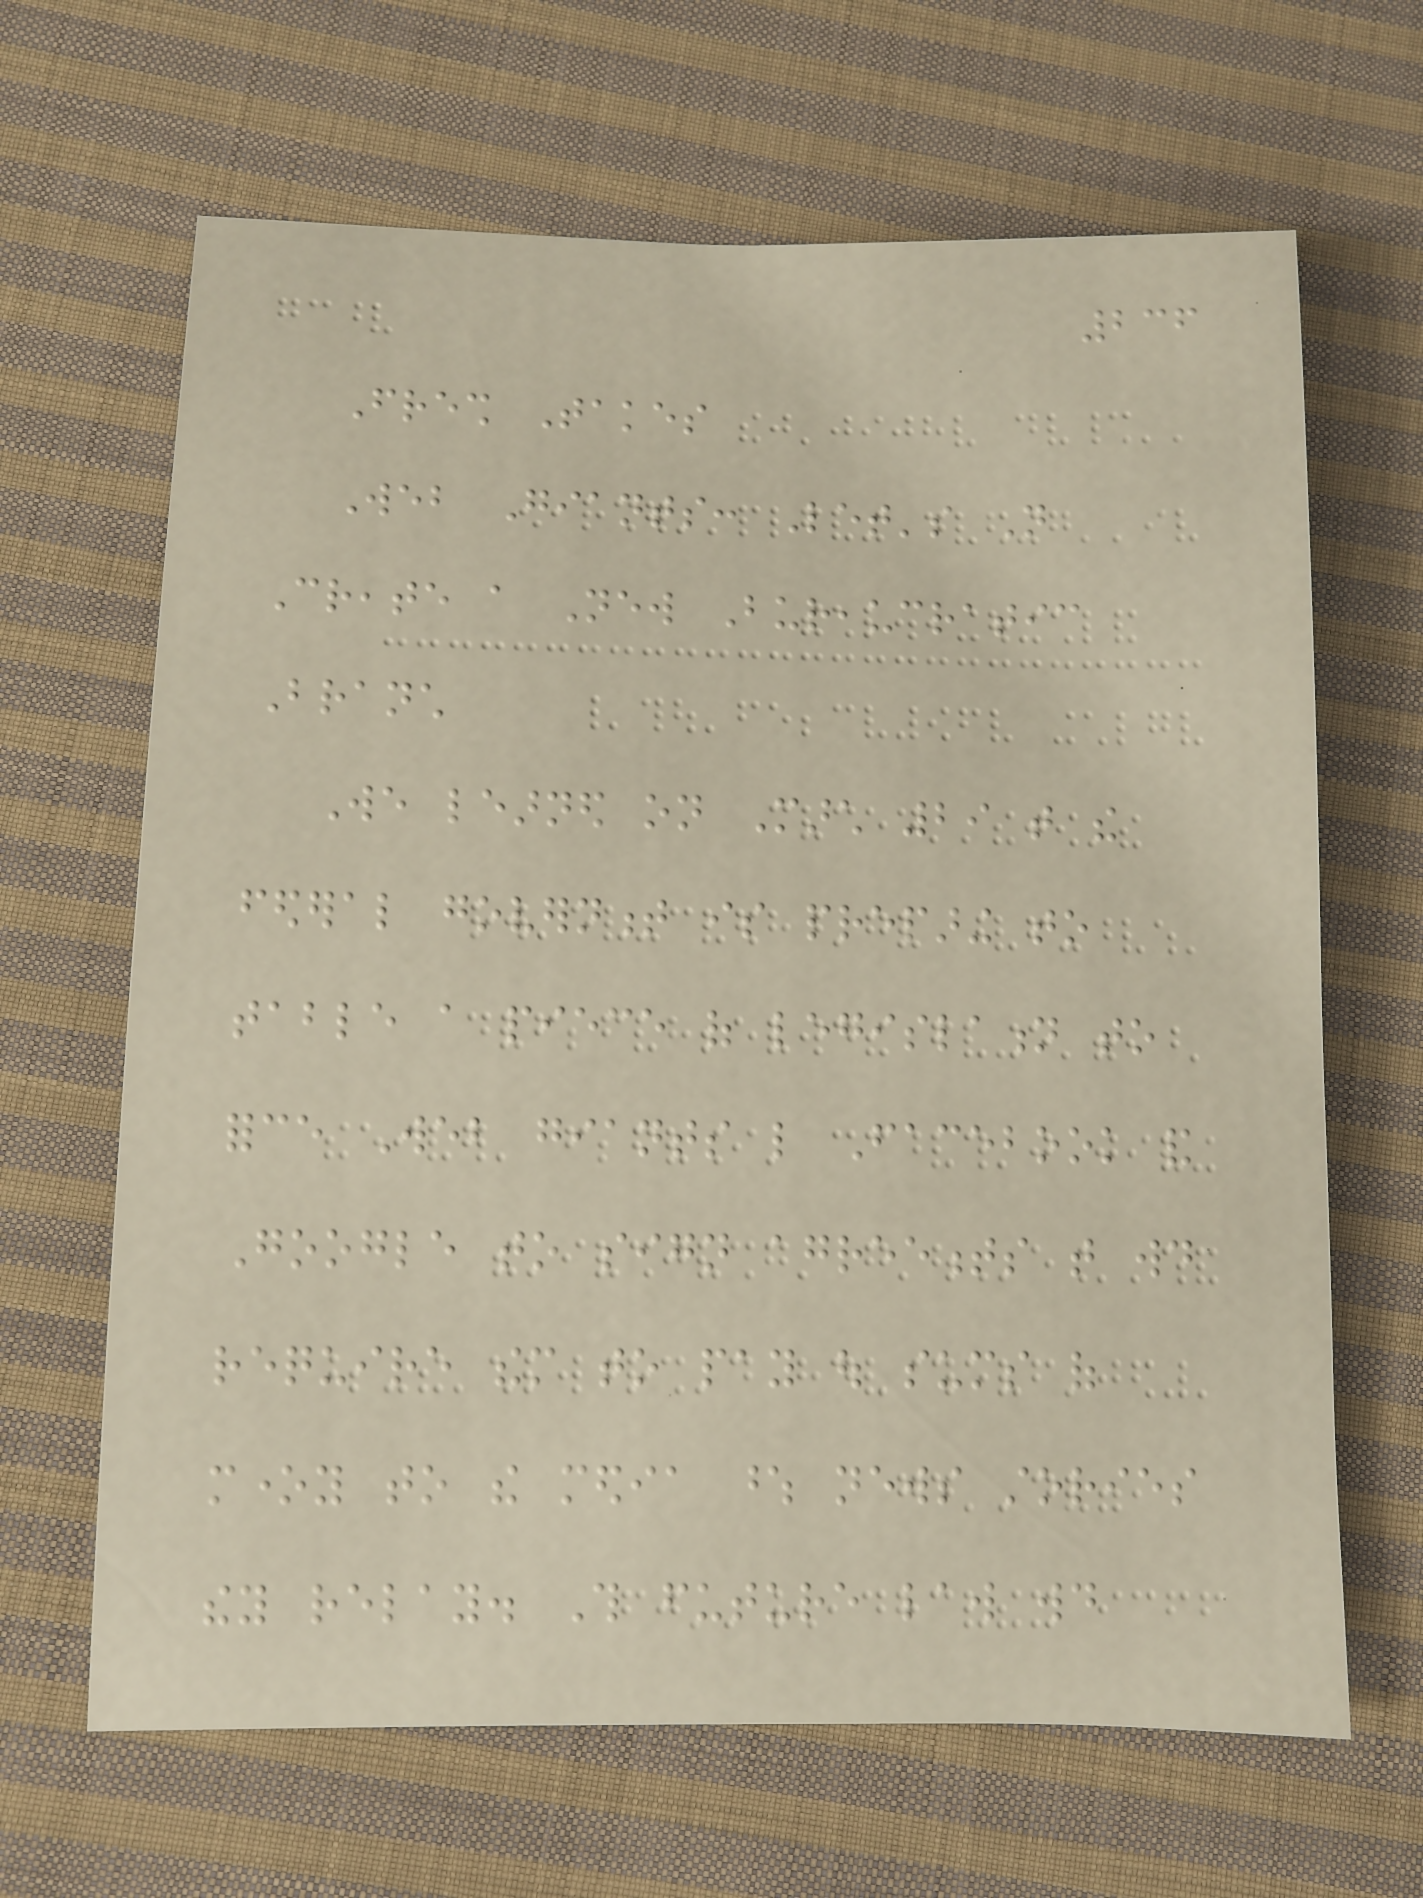236
Fresh Takes
Web Giants: Let's Not
Create a New Bureaucratic
Branch
We learned on March 29 that the
federal government is preparing to
table a piece of legislation to
force Web giants like Facebook and
Google to sign agreements that would
require them to pay out sums of
money to the media whose news stories
they relay. This future law would
